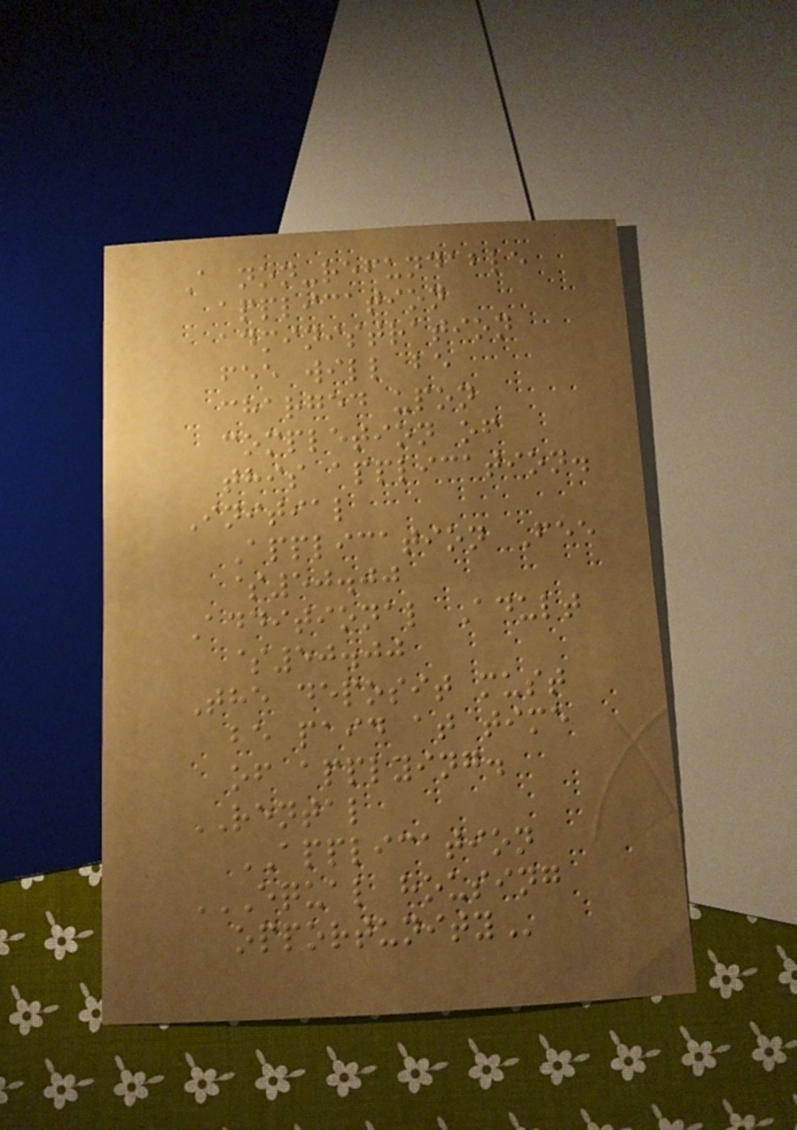A non-refundable
application
administration
fee will be
charged upon
completion of
this application.
Initial
Application Fee
$50.00
Additional Adult
$50.00
The deposit must
be paid at time
of applying.
RENTAL
APPLICATION
EQUAL HOUSING
OPPORTUNITY
